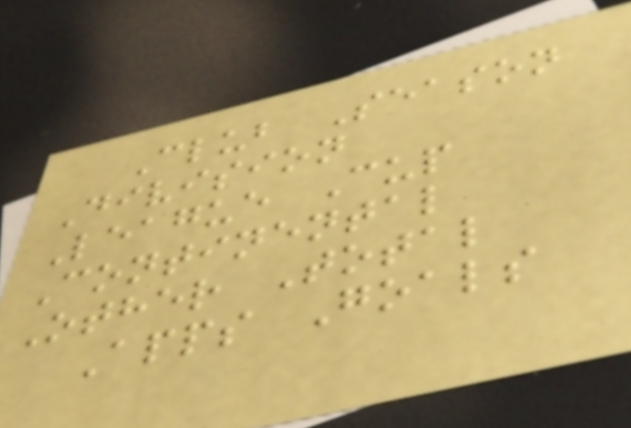Club Season
Division
League Cup
Continental
Other Total
Apps Goals
